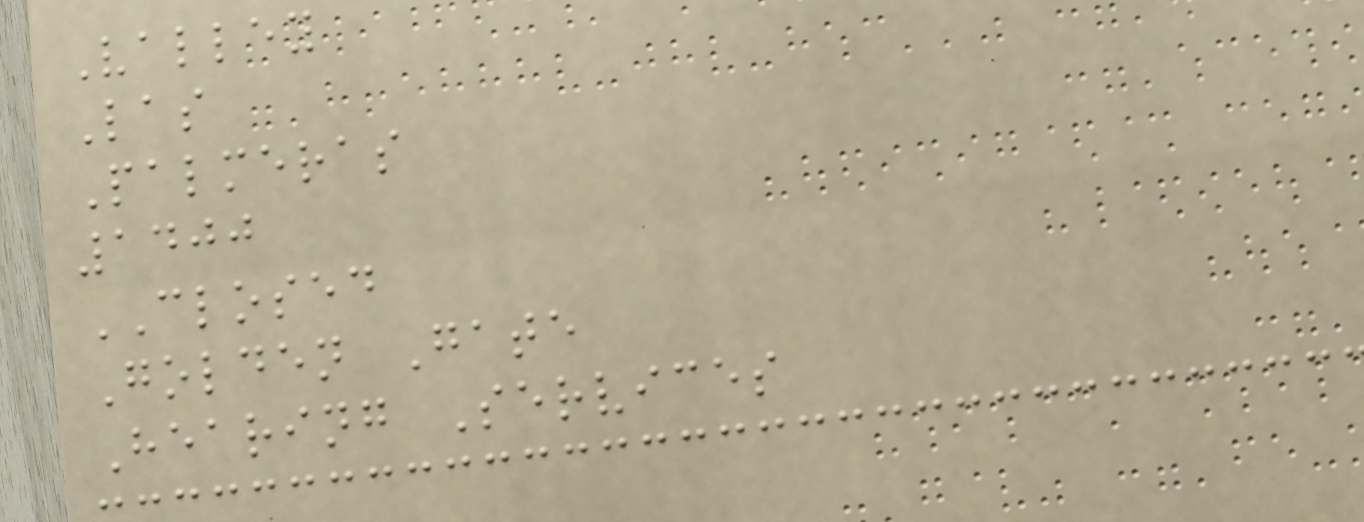Valley
Las
Palmeras
1400
CLOSED
Golden Gate
Hearing Services
